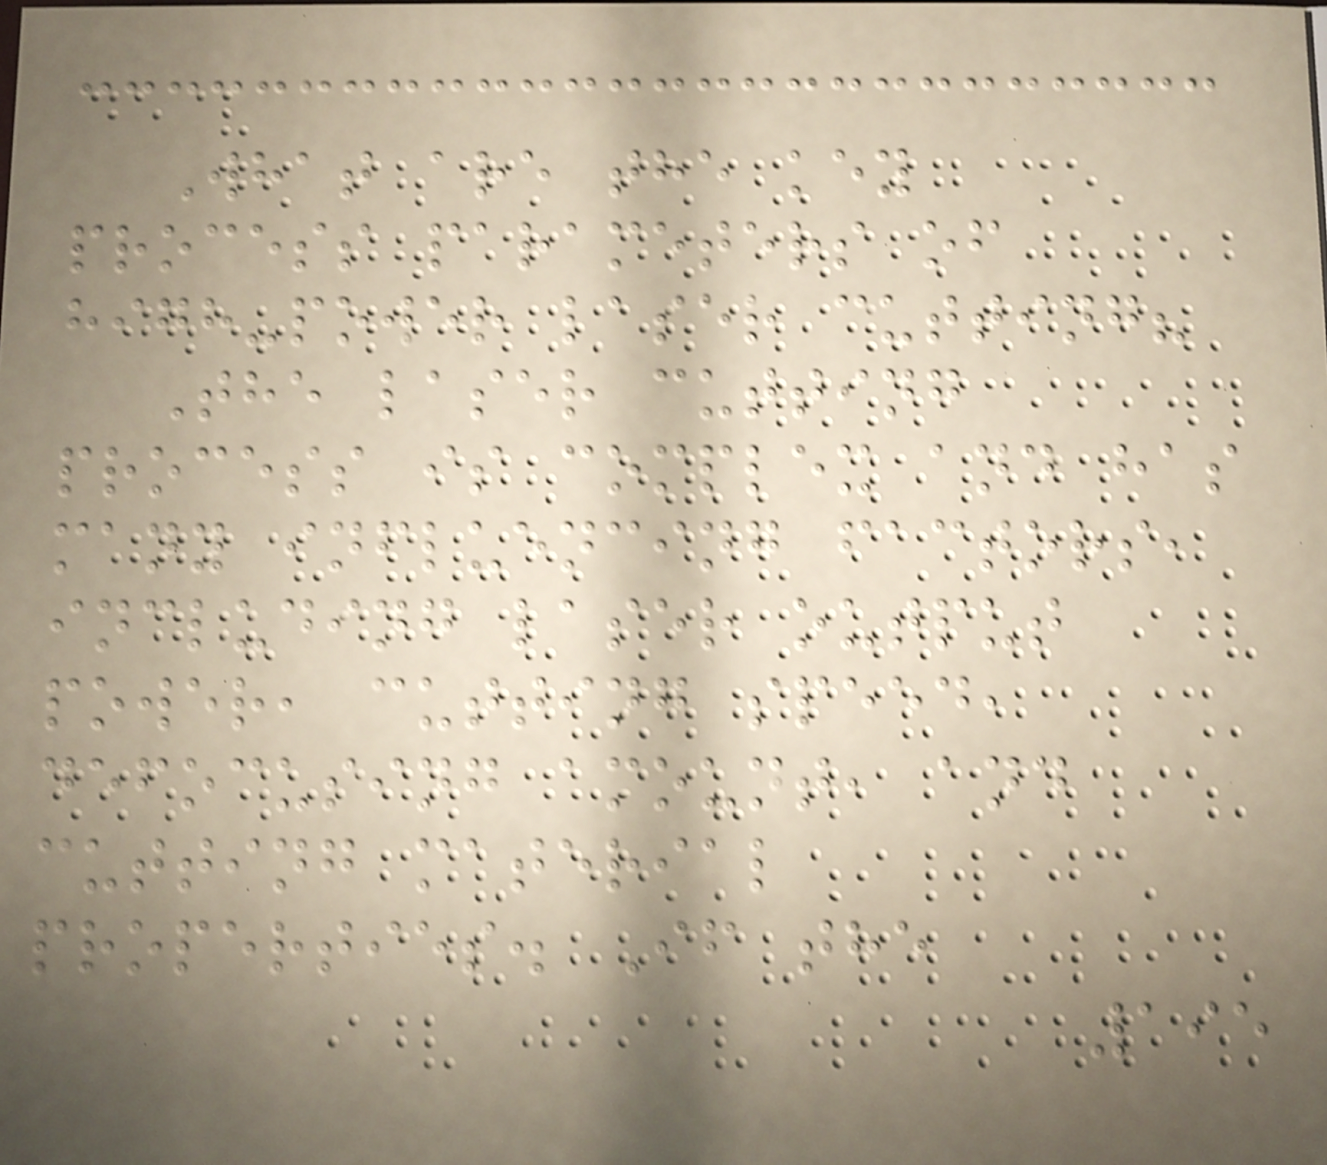What are the key
process parameters of
high-power laser cutting?
The laser cutting
process is complex and has
many influencing factors,
including laser output
power, cutting speed,
defocusing amount, and
cutting material
properties. If the
195
